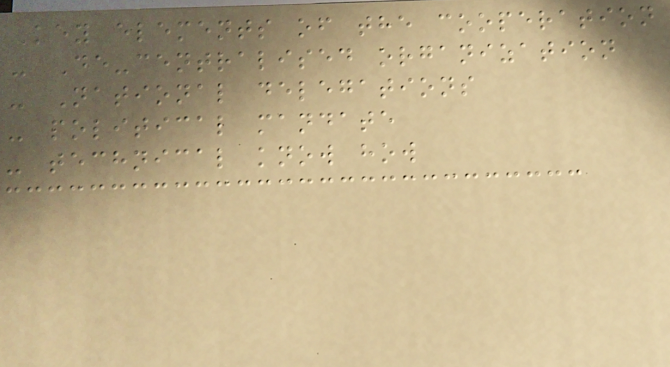Key elements of the cooperation
- De-centralised organization
- National delegations
- political mandate
- technical know how
